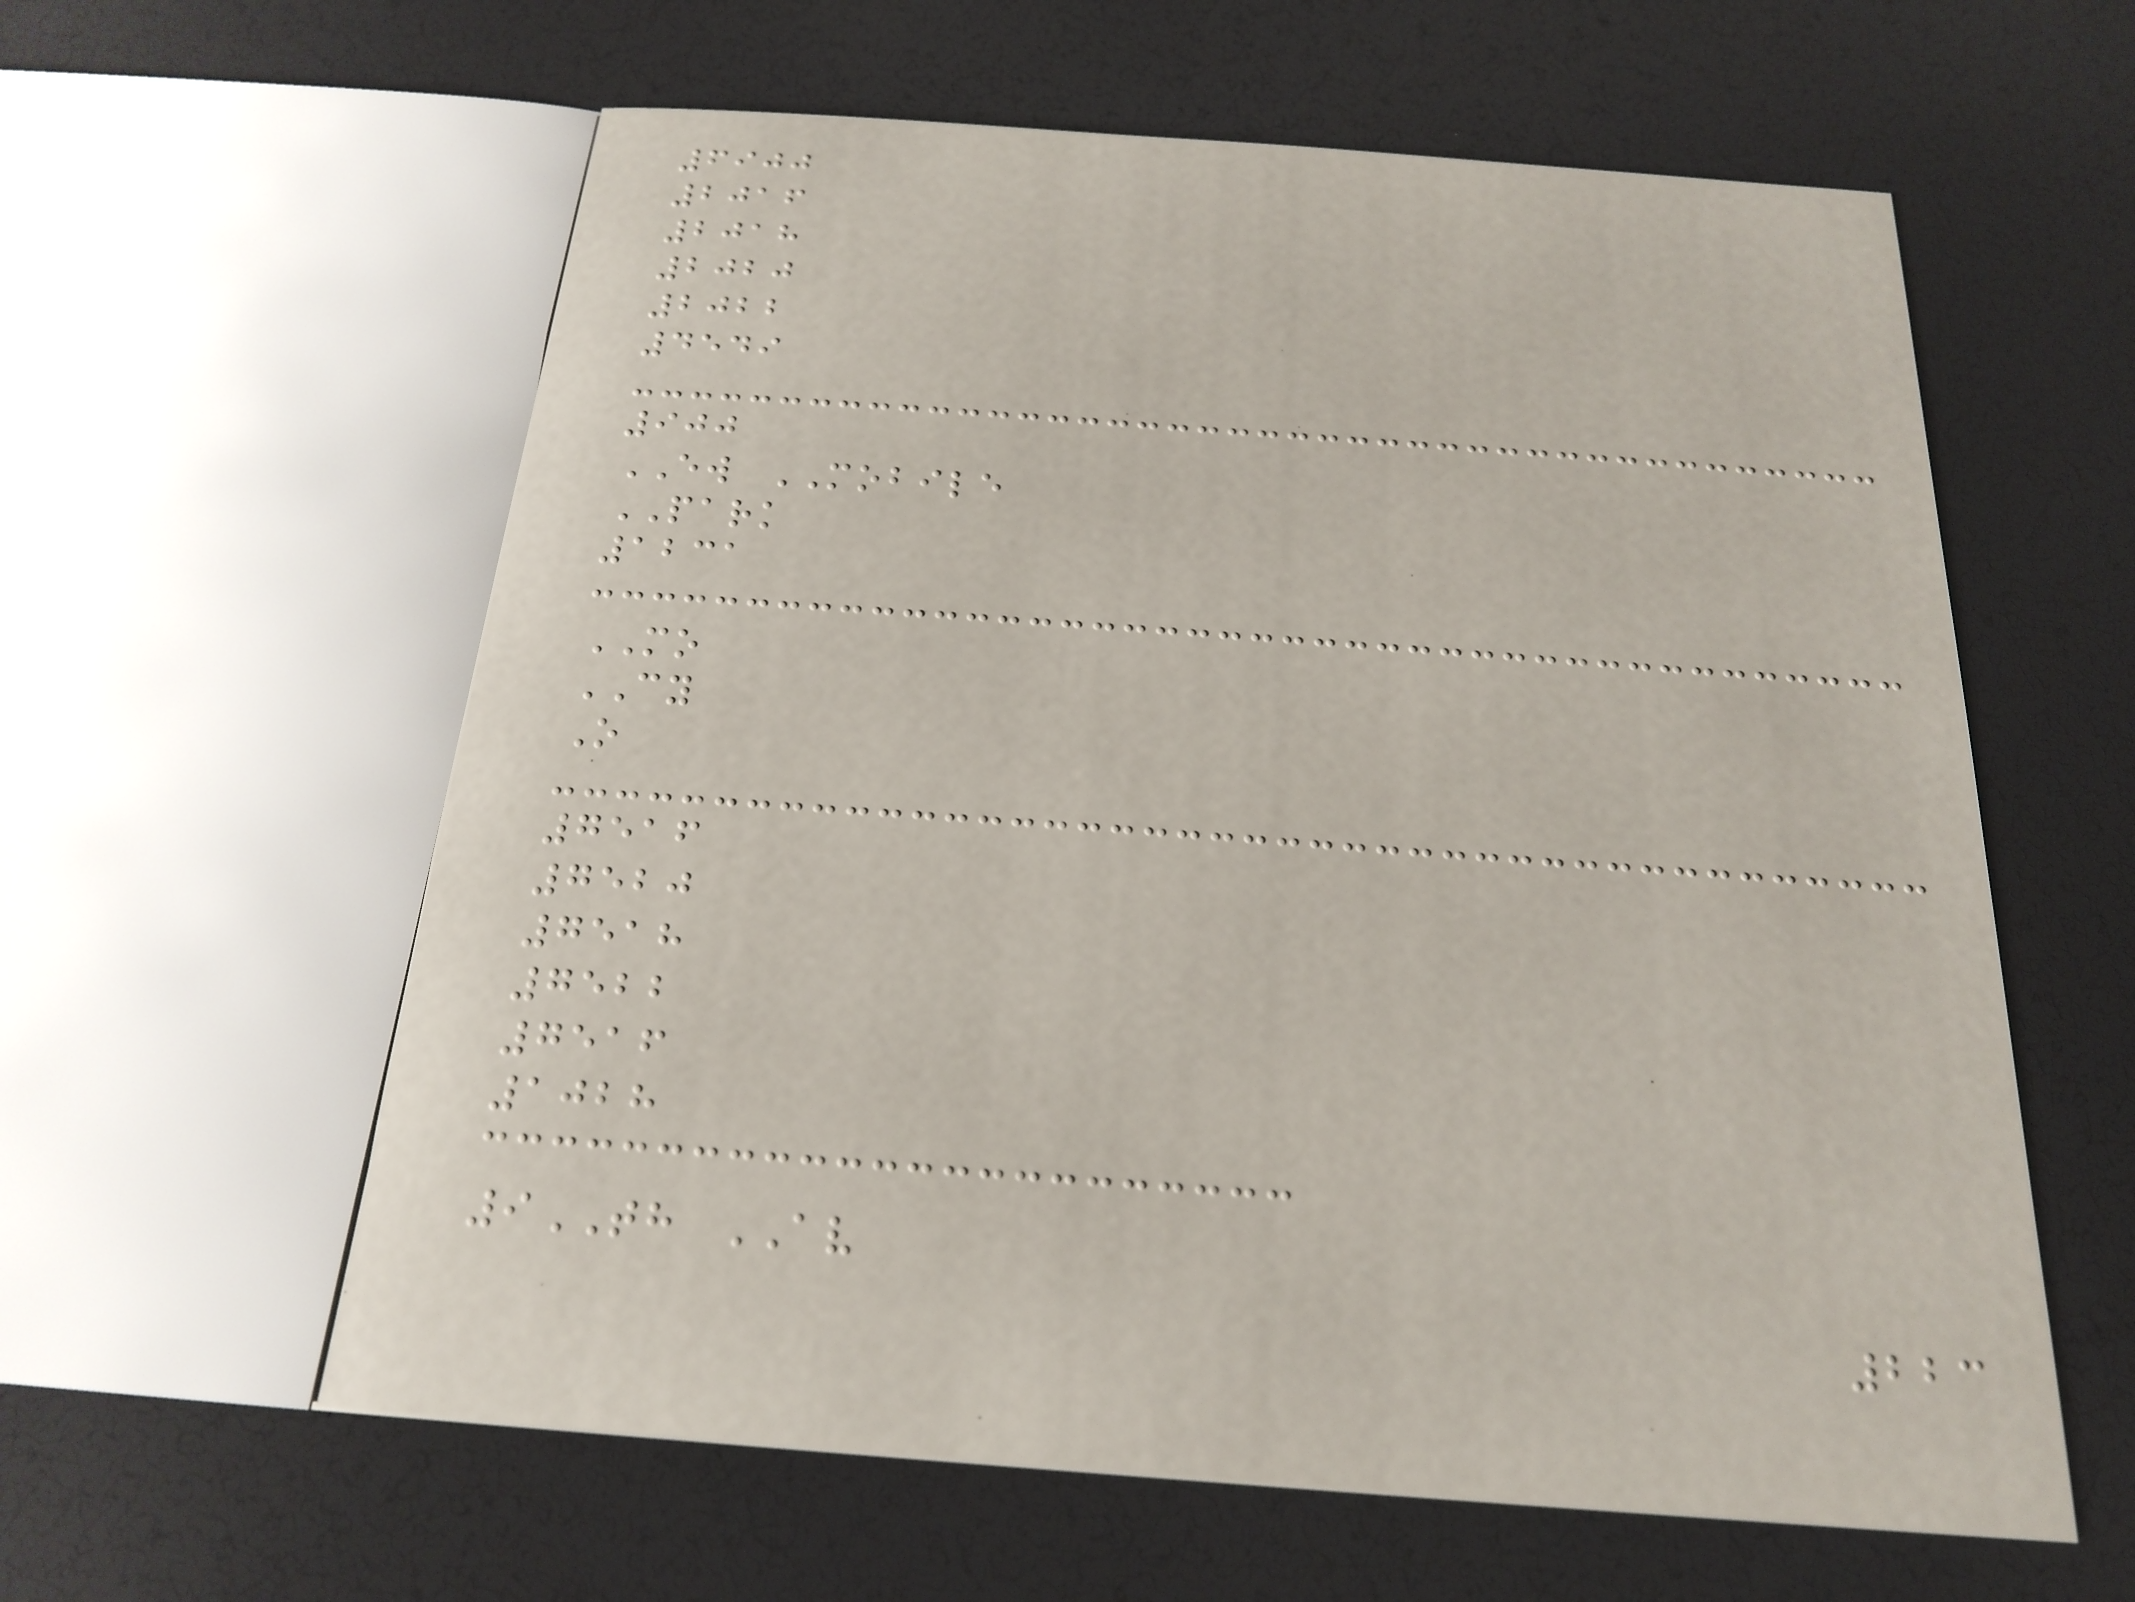6900
2016
2018
2020
2022
4549
900
EW MOBILE
PARK
1231
MO
CY
O
7516
7520
7518
7522
7516
1028
9TH AV
223
